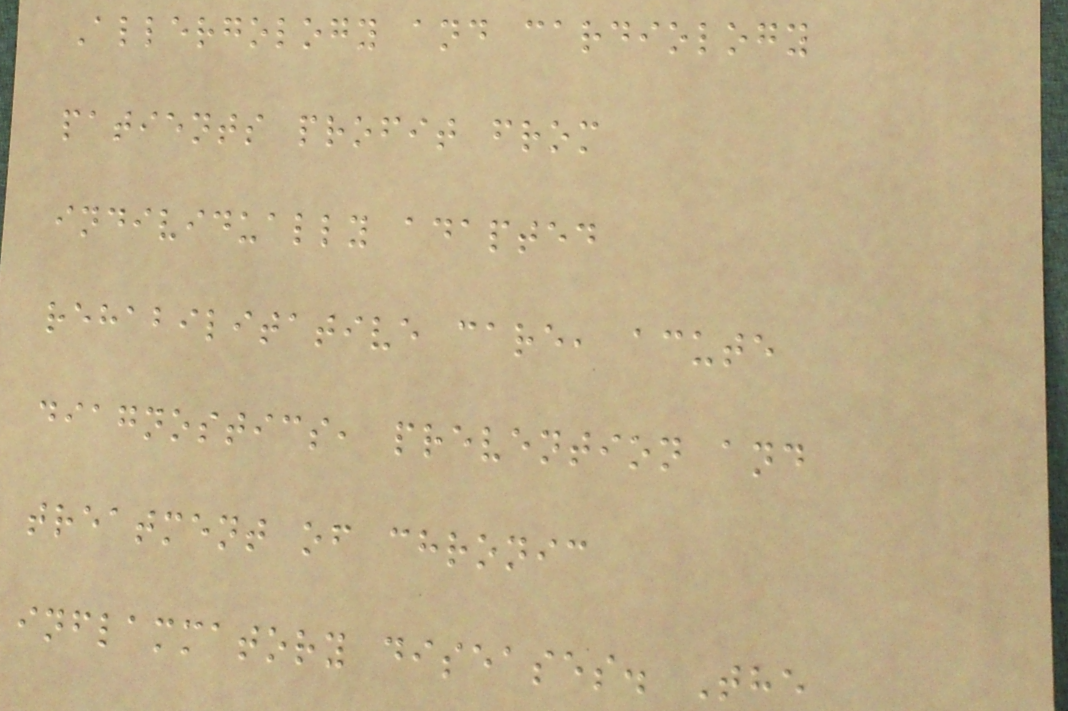Allergology and cardiology
patients profit from
individually adapted
rehabilitative care, acute
diagnostics, prevention and
treatment of chronic
inflammatory diseases. The
